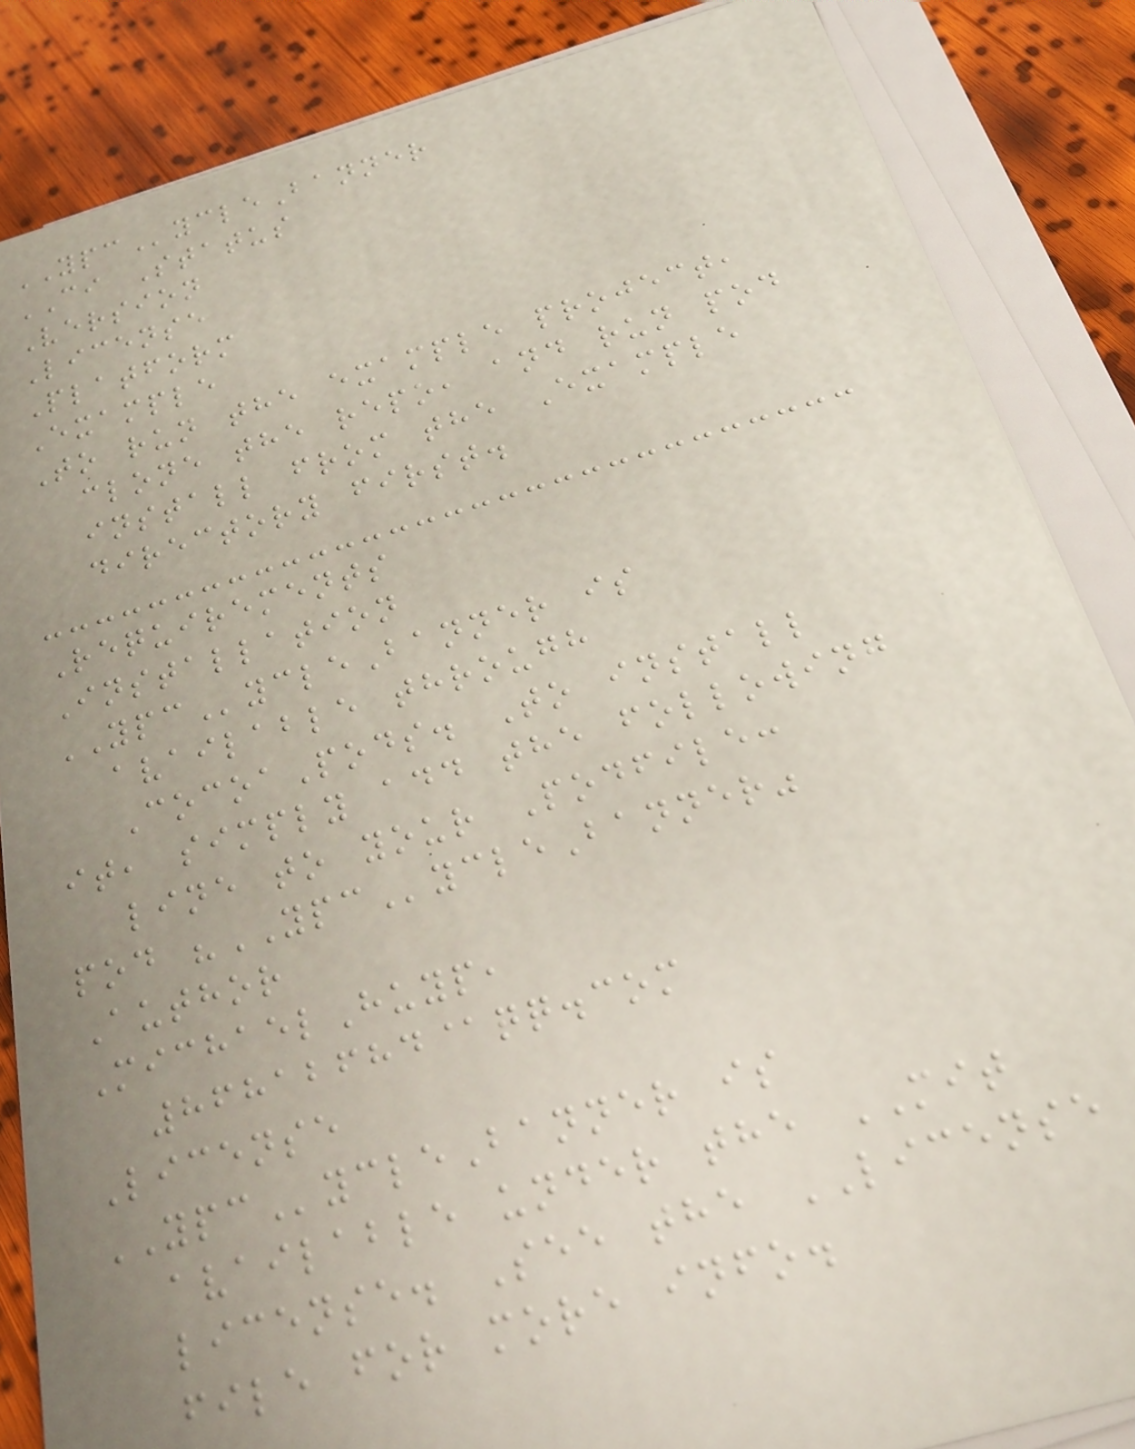YPCycleBanner
CI Status
Version
License
Platform
Example
To run the example project,
clone the repo, and run pod
install from the Example
directory first.
Requirements
Installation
YPCycleBanner is
available through
CocoaPods. To install
it, simply add the following
line to your Podfile:
pod "YPCycleBanner"
Author
MichaelHuyp,
86812684@qq.com
License
YPCycleBanner is
available under the MIT
license. See the LICENSE
file for more info.
